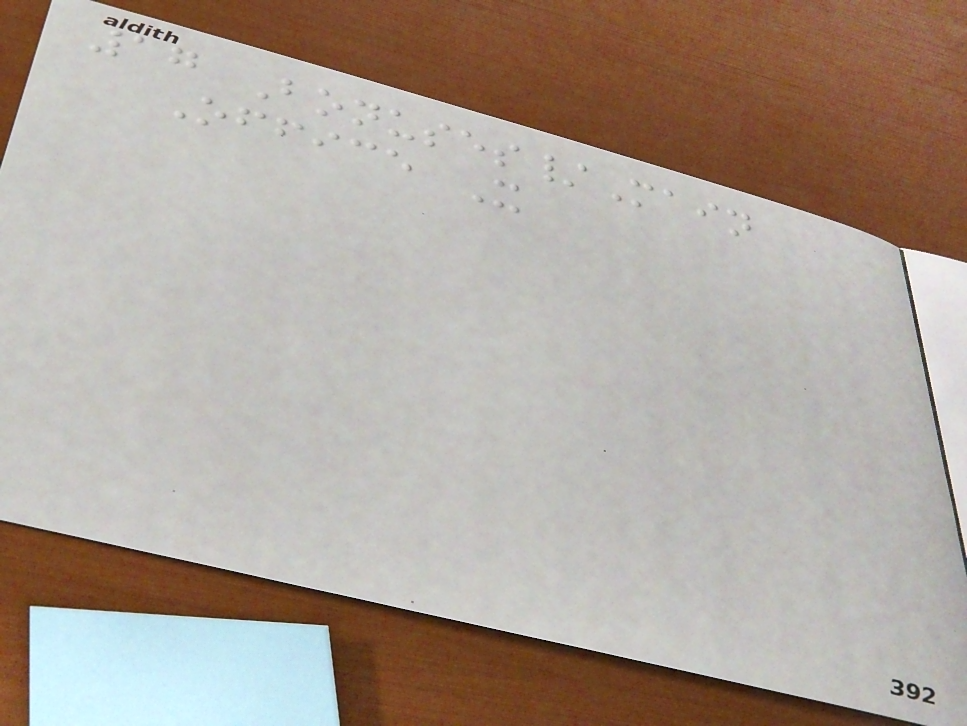17 Bonuses/Main
Office X
